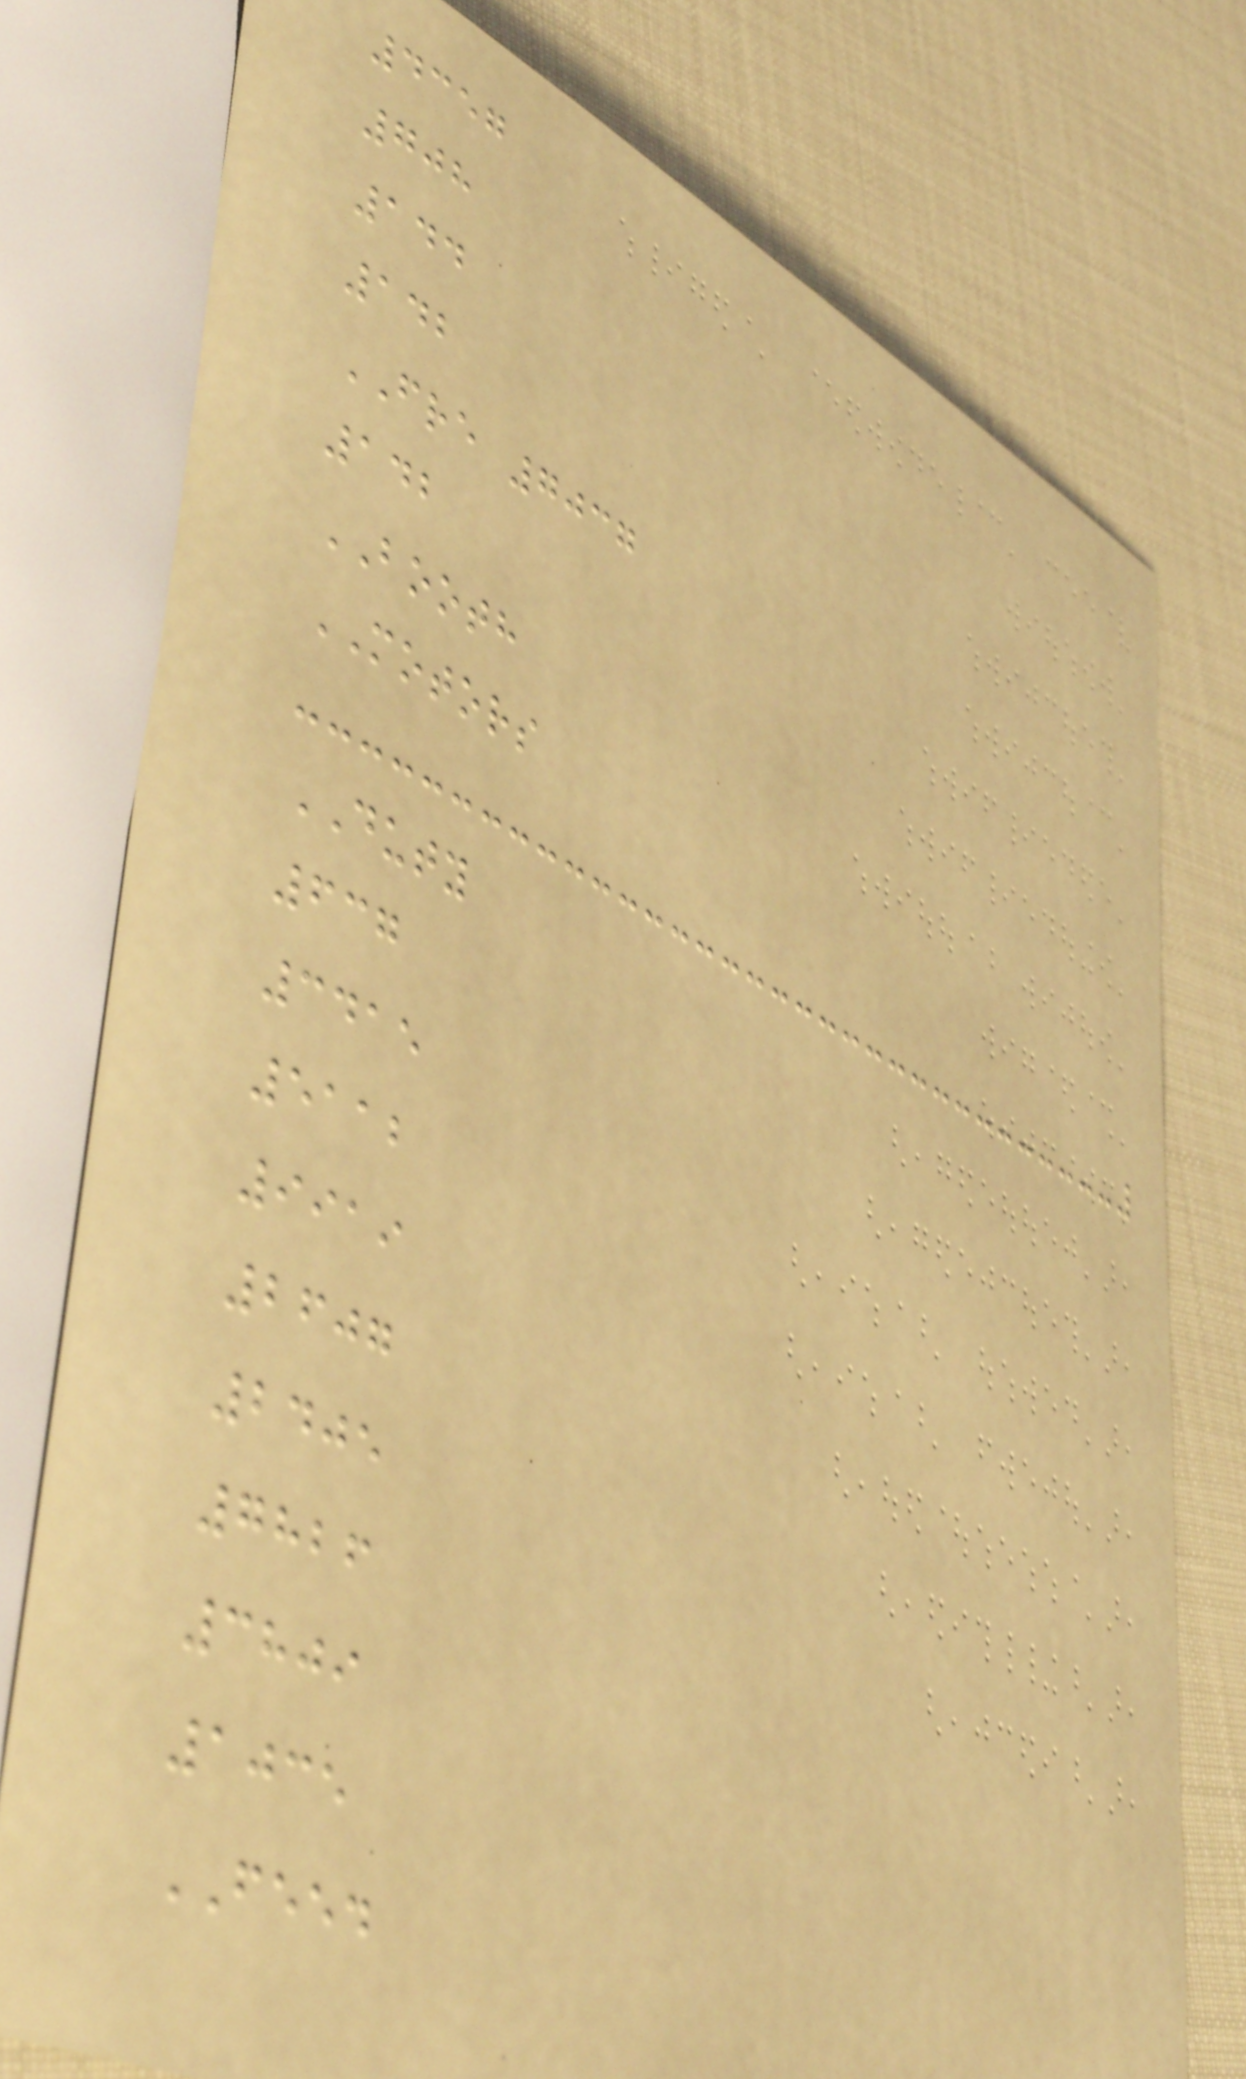4357
708
144
142
FRE 7037
142
BOOTH
MOTORS
DUTY
637
3415
5112
9919
2607
2405
7826
3809
1035
FEED
